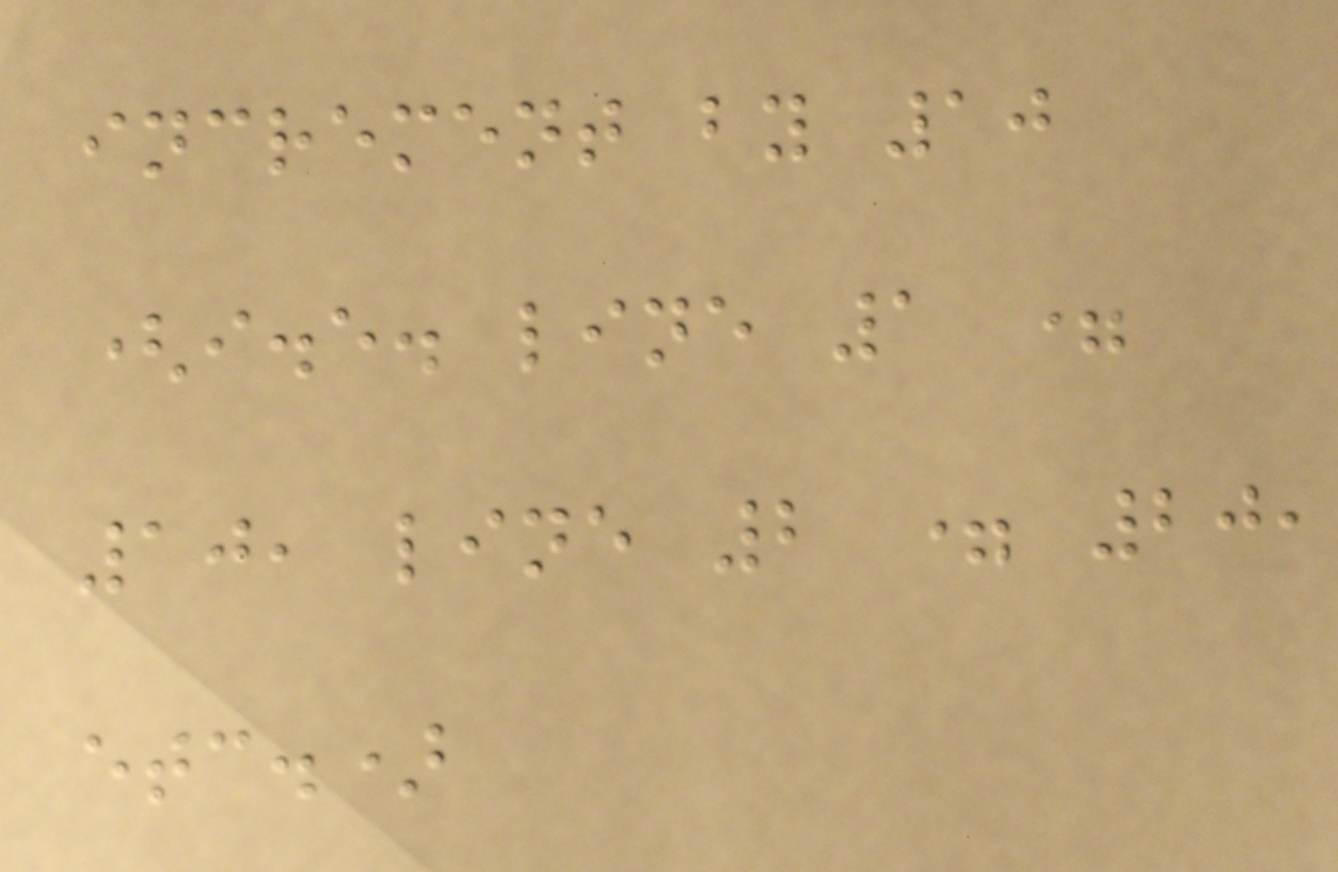increment by 10
(i.e. line 1 =
10, line 2 = 20,
etc.)
